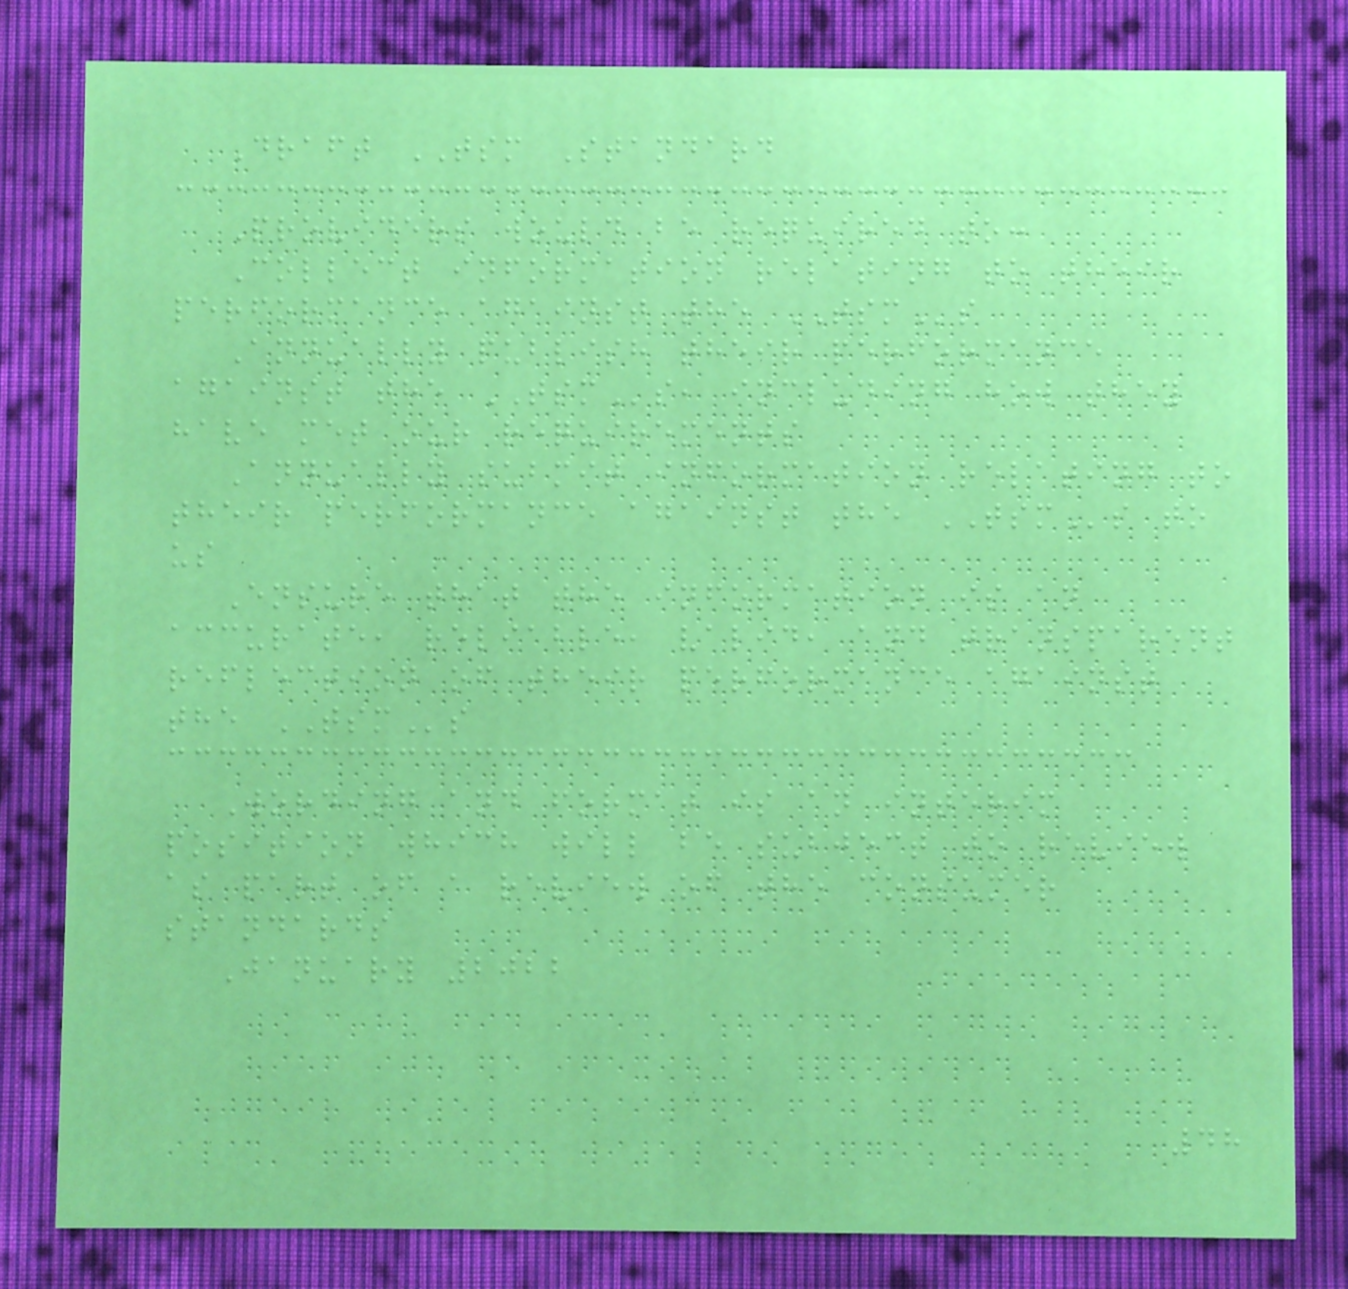Draft TSM Standard
Providers would be required to:
Collect information relating to their
performance against the TSMs
Annually publish their performance
against the TSMs, including how they
have met our requirements
Annually submit information relating to
their performance against the TSMs to
us
Ensure that the information is an
accurate, reliable, valid, and transparent
reflection of their performance against
the TSMs
Wording and format is an interim
position which will be subject to review
as part of a review of the consumer
standards
January 2022
48
